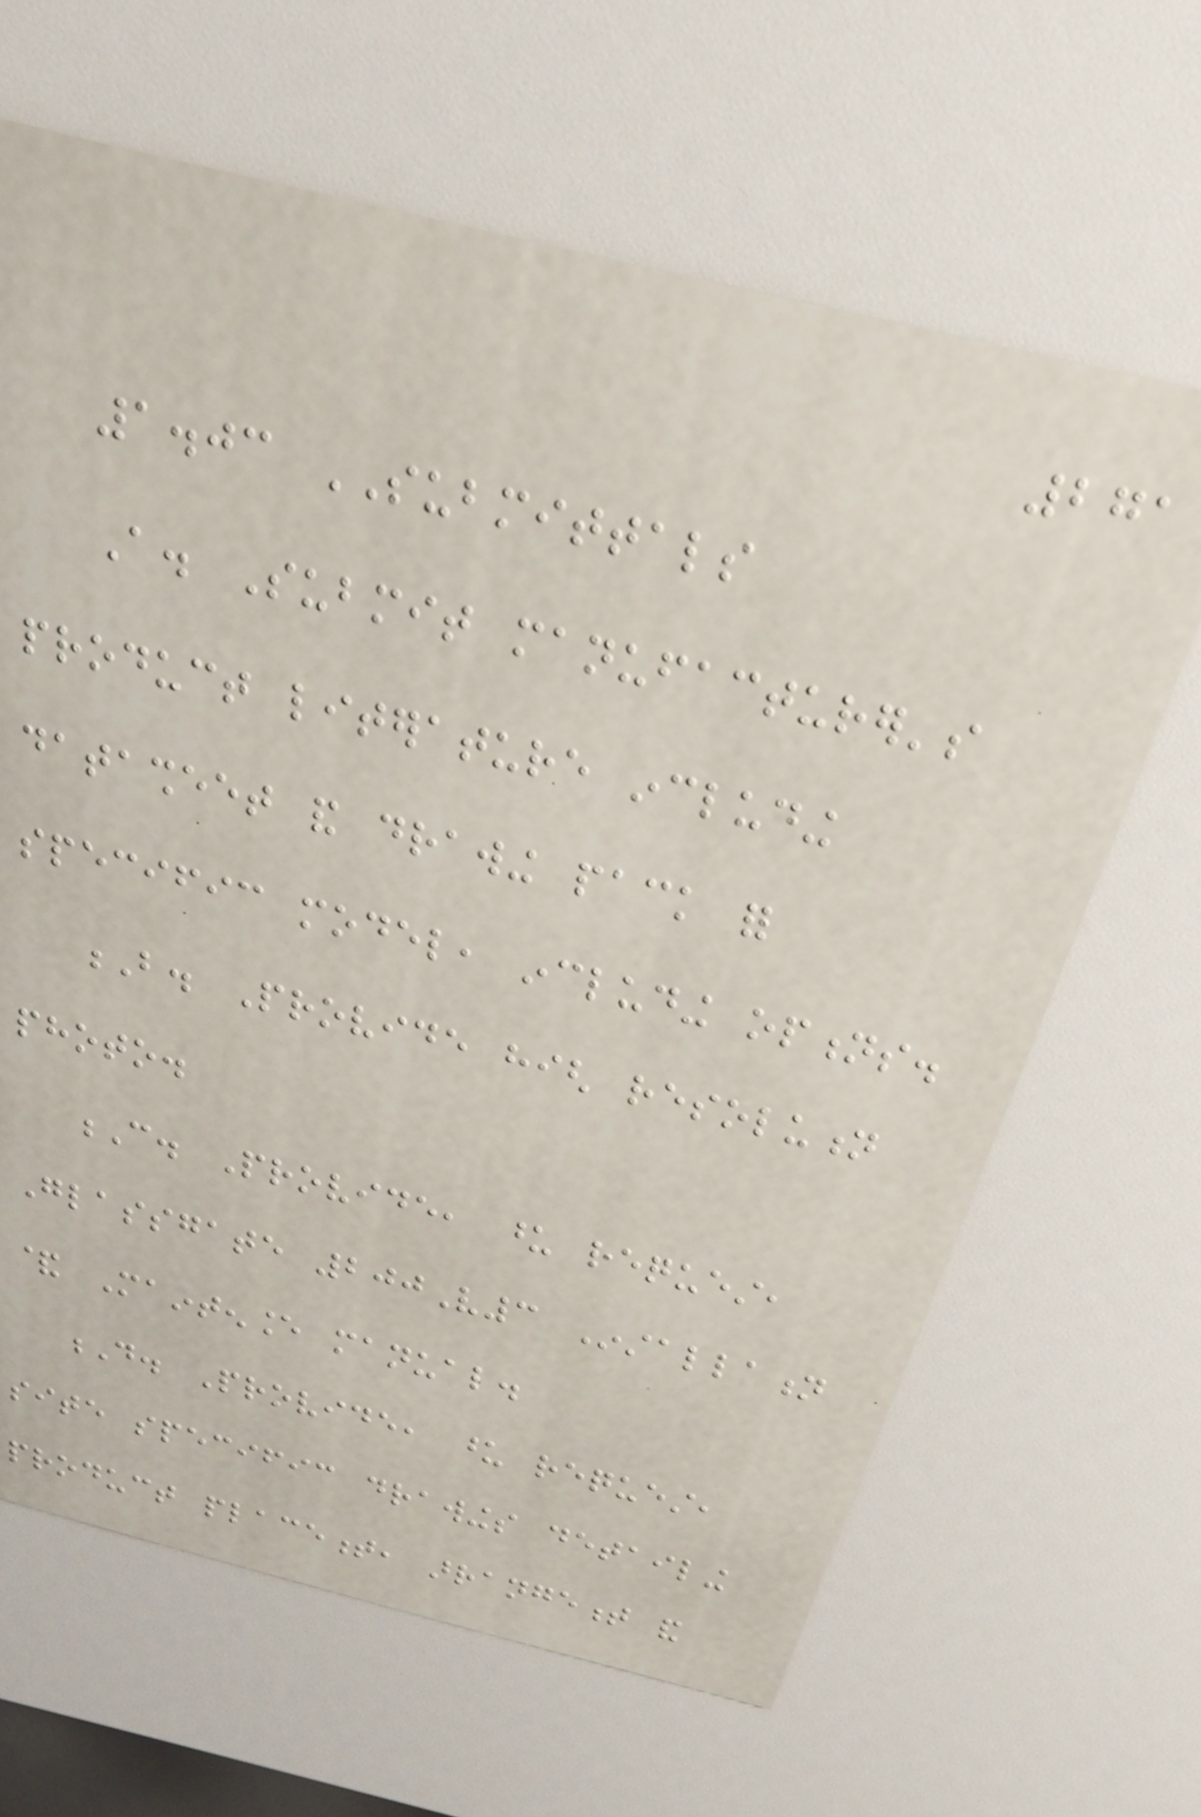271
1.03 SUBMITTALS
A. Submit manufacturer's
product literature including
datasheet and drawing pack for
specific model, including options.
B. Provide high resolution
photo.
C. Provide, upon request,
Glassgate 200V3 Installation
& Maintenance manual.
D. Provide, upon request,
site specific drawings detailing
product placement, arrangement and
